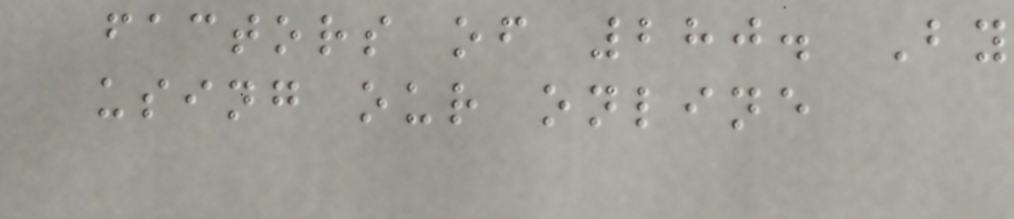factors of 280. By
using our online
